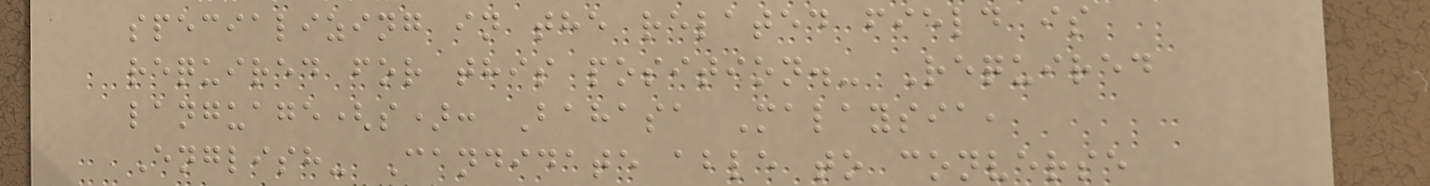specializing in the related field is
required for this position.- Required
language(s): Bahasa Malaysia,
English- Candidate able to converse
